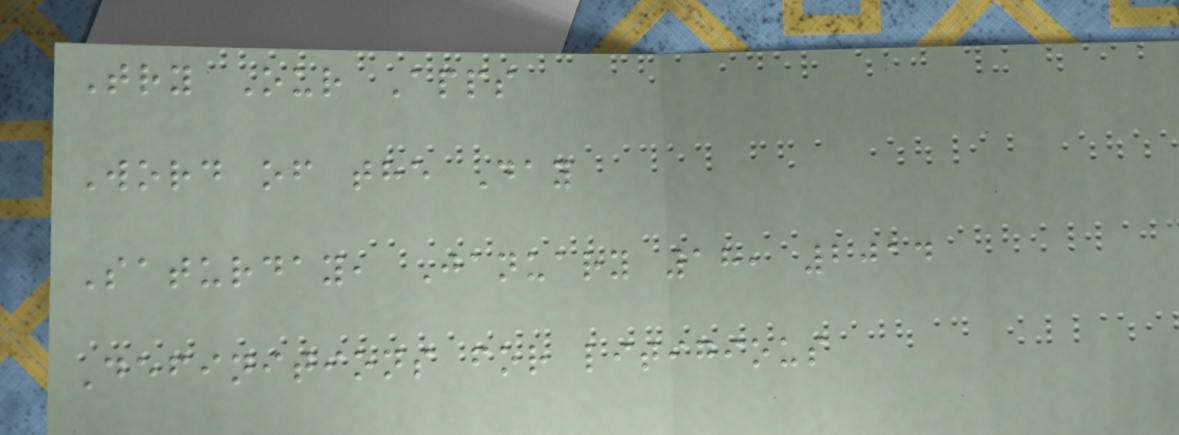Try Our Apps
Word of the Day
Saturday, January 18, 2014
Definitions for litigious
